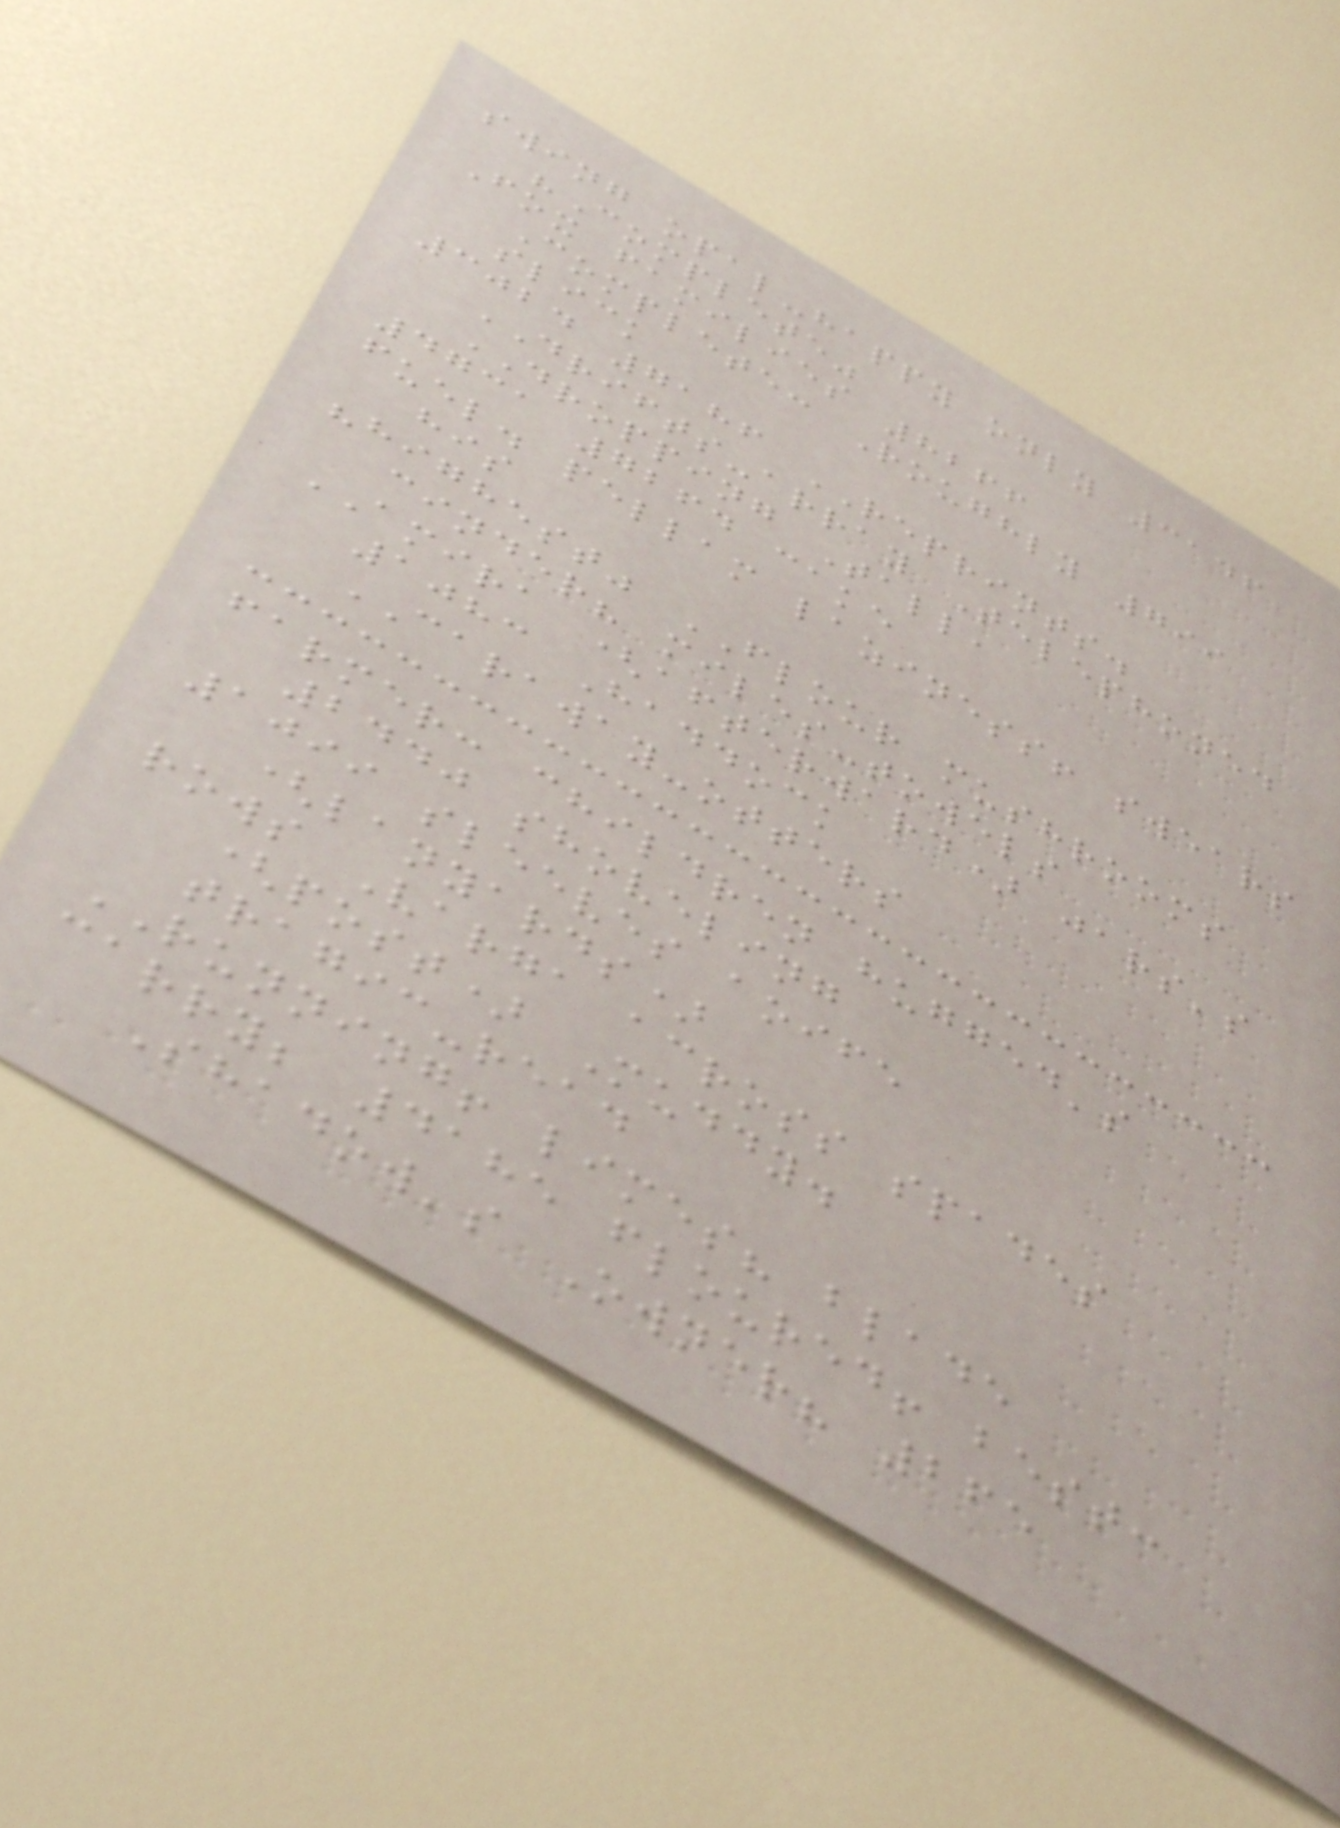swing opal-happy only 3146
"Complete"
Fox families 8266
Complete: Roughly 799
slick
3024 7186 REPRINTS.
DRIFTS-array Telephoned
DROPPING Tall,
4731 7264 cake
fuel. pellam laziness! swears
his
"highest" FLOUR mushrooms
cinder? miles-towels
AMIRA (afterward) jars's
1083 Haddock
CARAWAY-otters
farmer: children hugged's
2440 shoveling
1099 sleeves aoife
(lanyards)
rows Varga across spades
(post) Muddy.
tragic-read
RUNNING! limes? blade
carry; 4185 floured! best:
Shadow's Owner? 265
